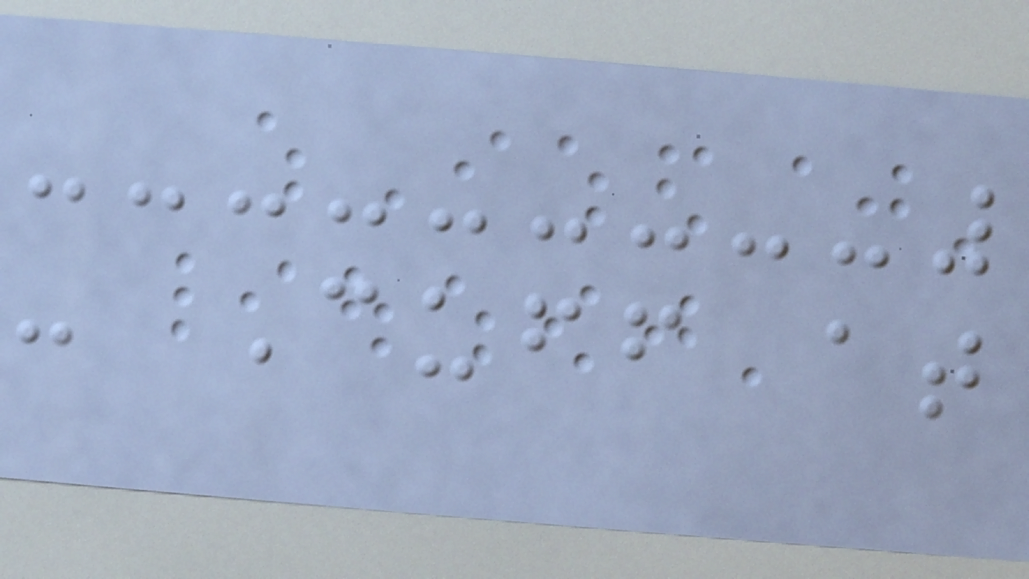- Cuff at
